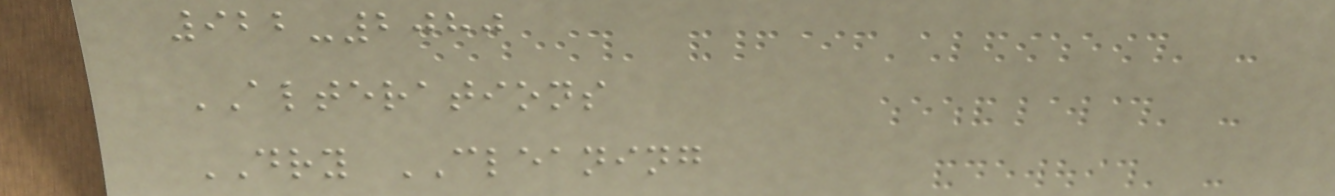922-2080
ALTERATIONS
DRY CLEANING
